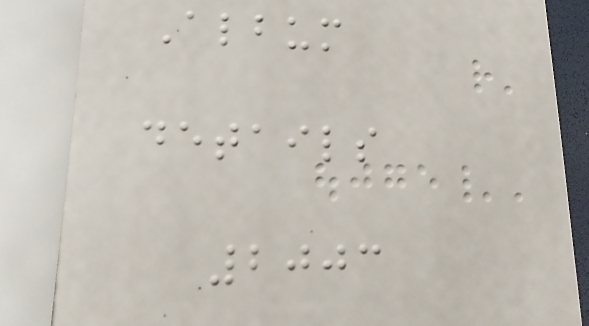Album
details
2003
